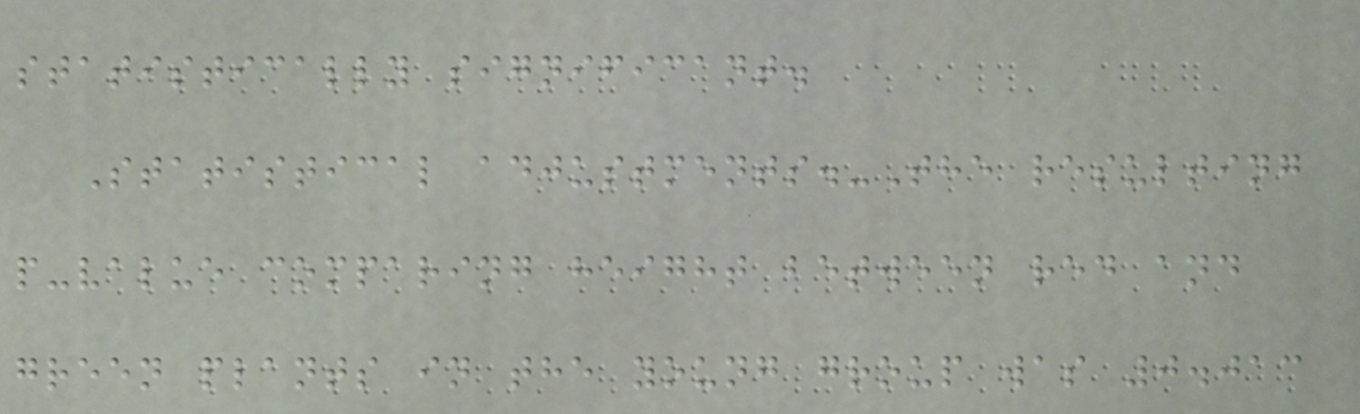statistically significant.
Statistical adjustments.-The resulting
p-value comparing height between red and
green plants in the young group was 0.013
